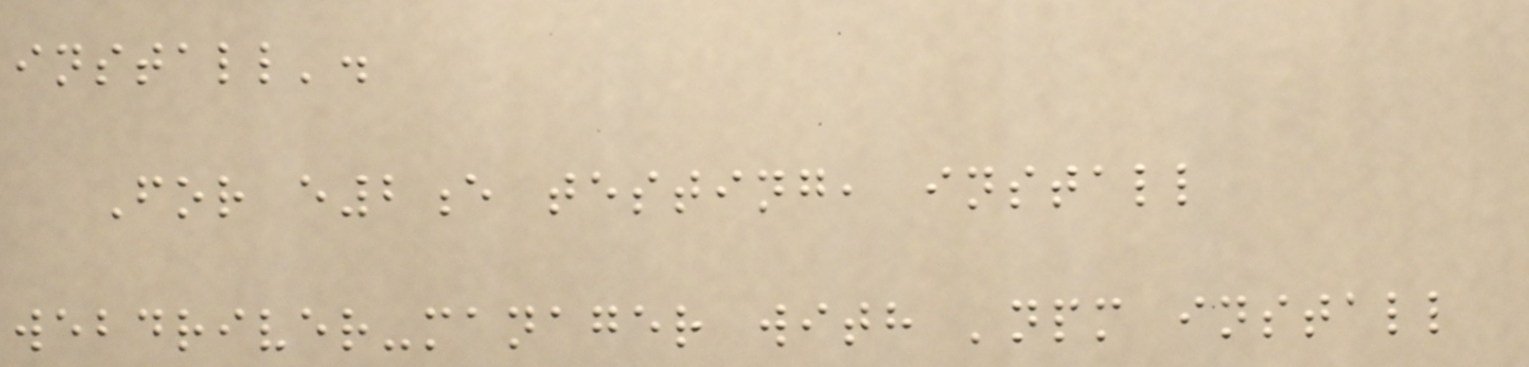install'.
For e2e testing, install
webdriver-manager with 'npm install
